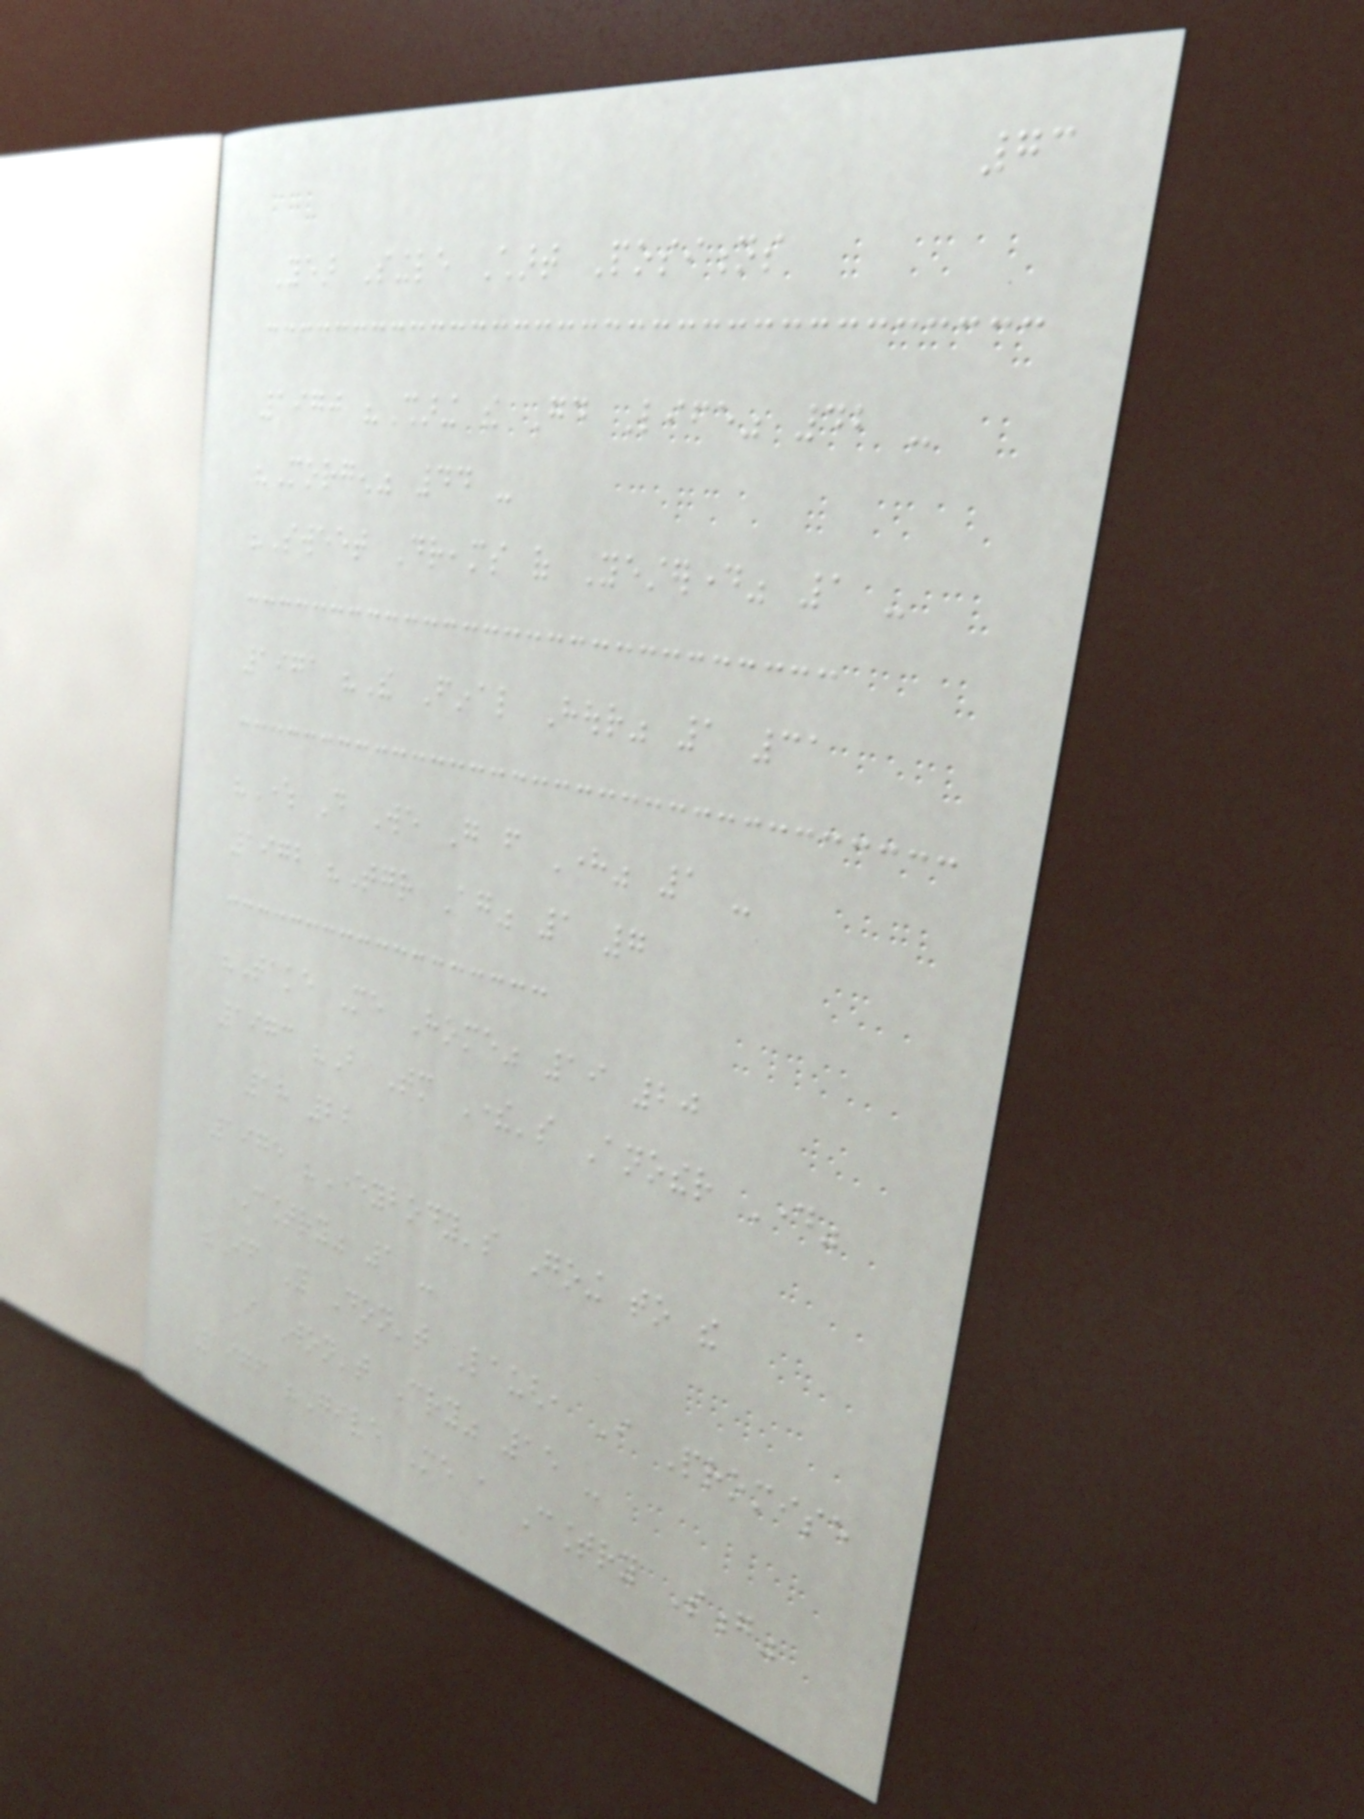73
Year Single Chart Positions
1970 "Sharing the Good Life" 42 -
"Morgen" 44 -
"Sweet Dreams of Yesterday" 1 -
1971 "The Final Hour" 1 31
"Where Do We Go from Here" 1 -
1972 "Together Again" 1 7
"Take Me Home" 19 20
1973 "But Tomorrow There's Another Day"
18 22
1975 "Everybody's Going to the
Country" 1 -
"If You Don't Laugh, I Promise
I Won't Cry" 15 -
1976 "Give Me a Country Song"
